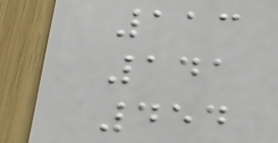113
141
454
